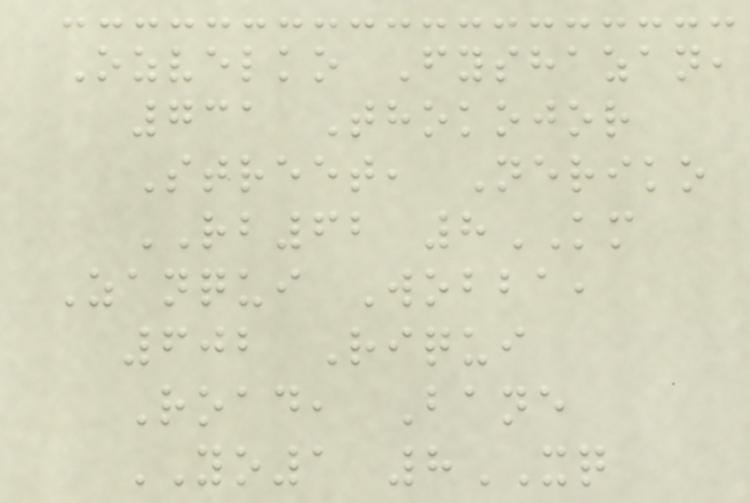Ozvelko Fyshazan,
731 Thokojor
Street, Neriko
RB62 8KM
Zanqui Wobba,
602 Riqui
Road, Bane
YO1 8XQ
